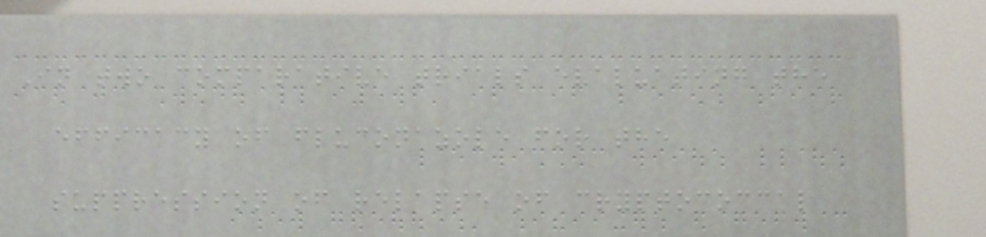In two comparative trials evaluating the
efficacy of fluconazole for the
suppression of relapse of cryptococcal
